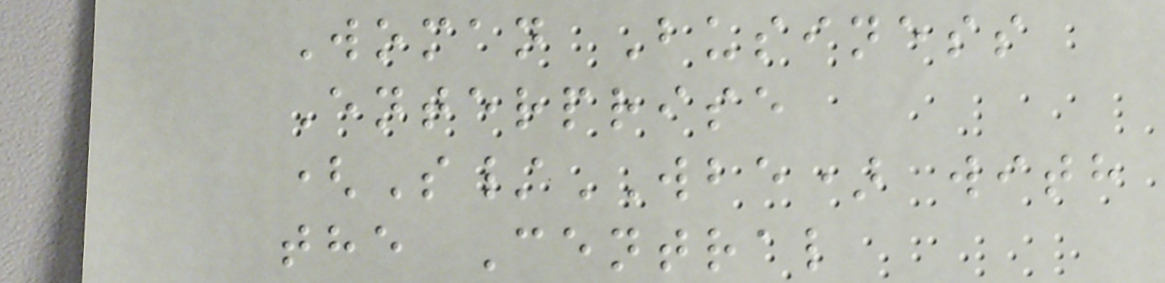Woman Business
Enterprise
(S/WBE) with
the Central
